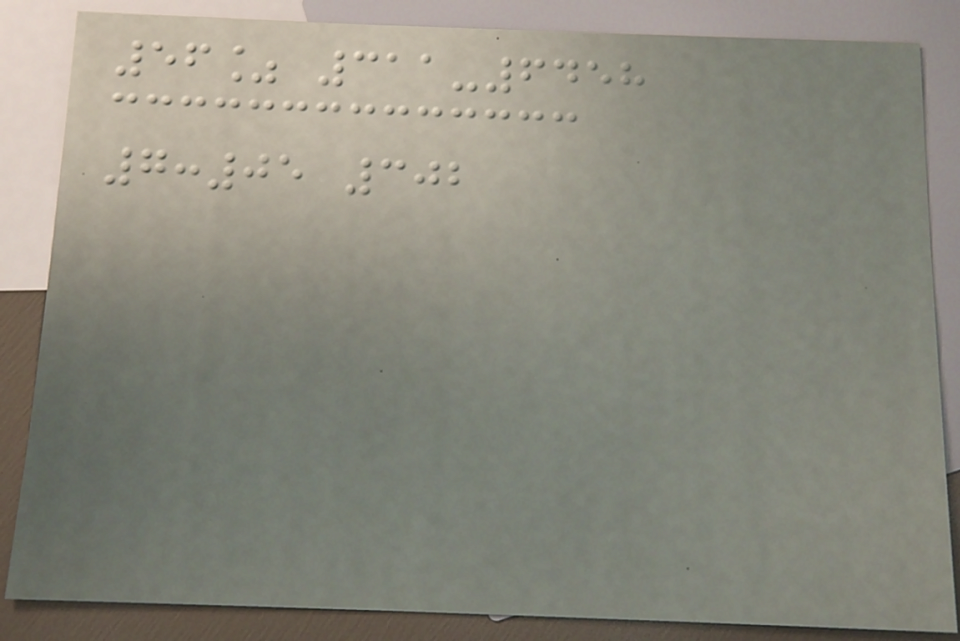56% 311-6458
7:05 302
